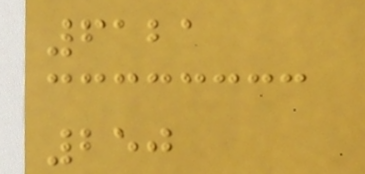6121
250
